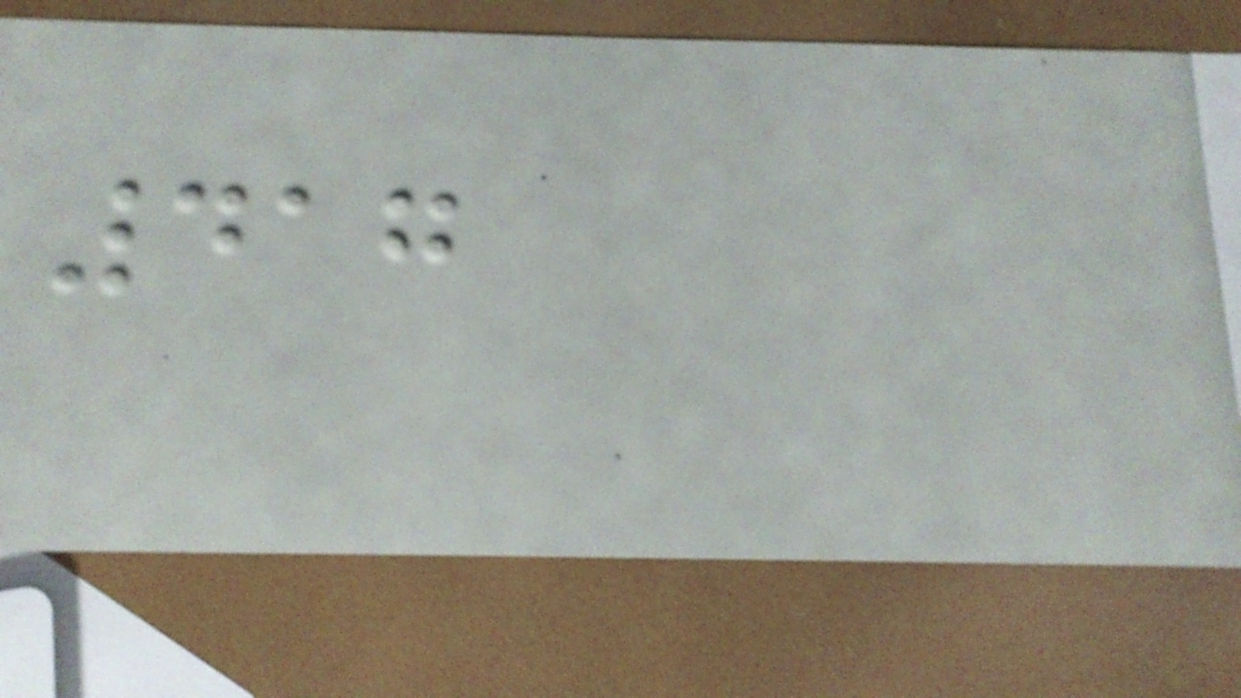417
